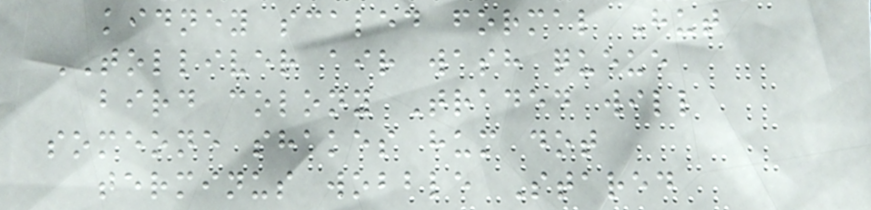kidney scaled formal Hut
TOLLIVER air wash queue
bird colony Traded will
someone shakes hum dot
terminus wobble Stared
